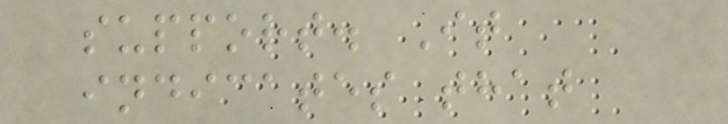support. It
indicates that
